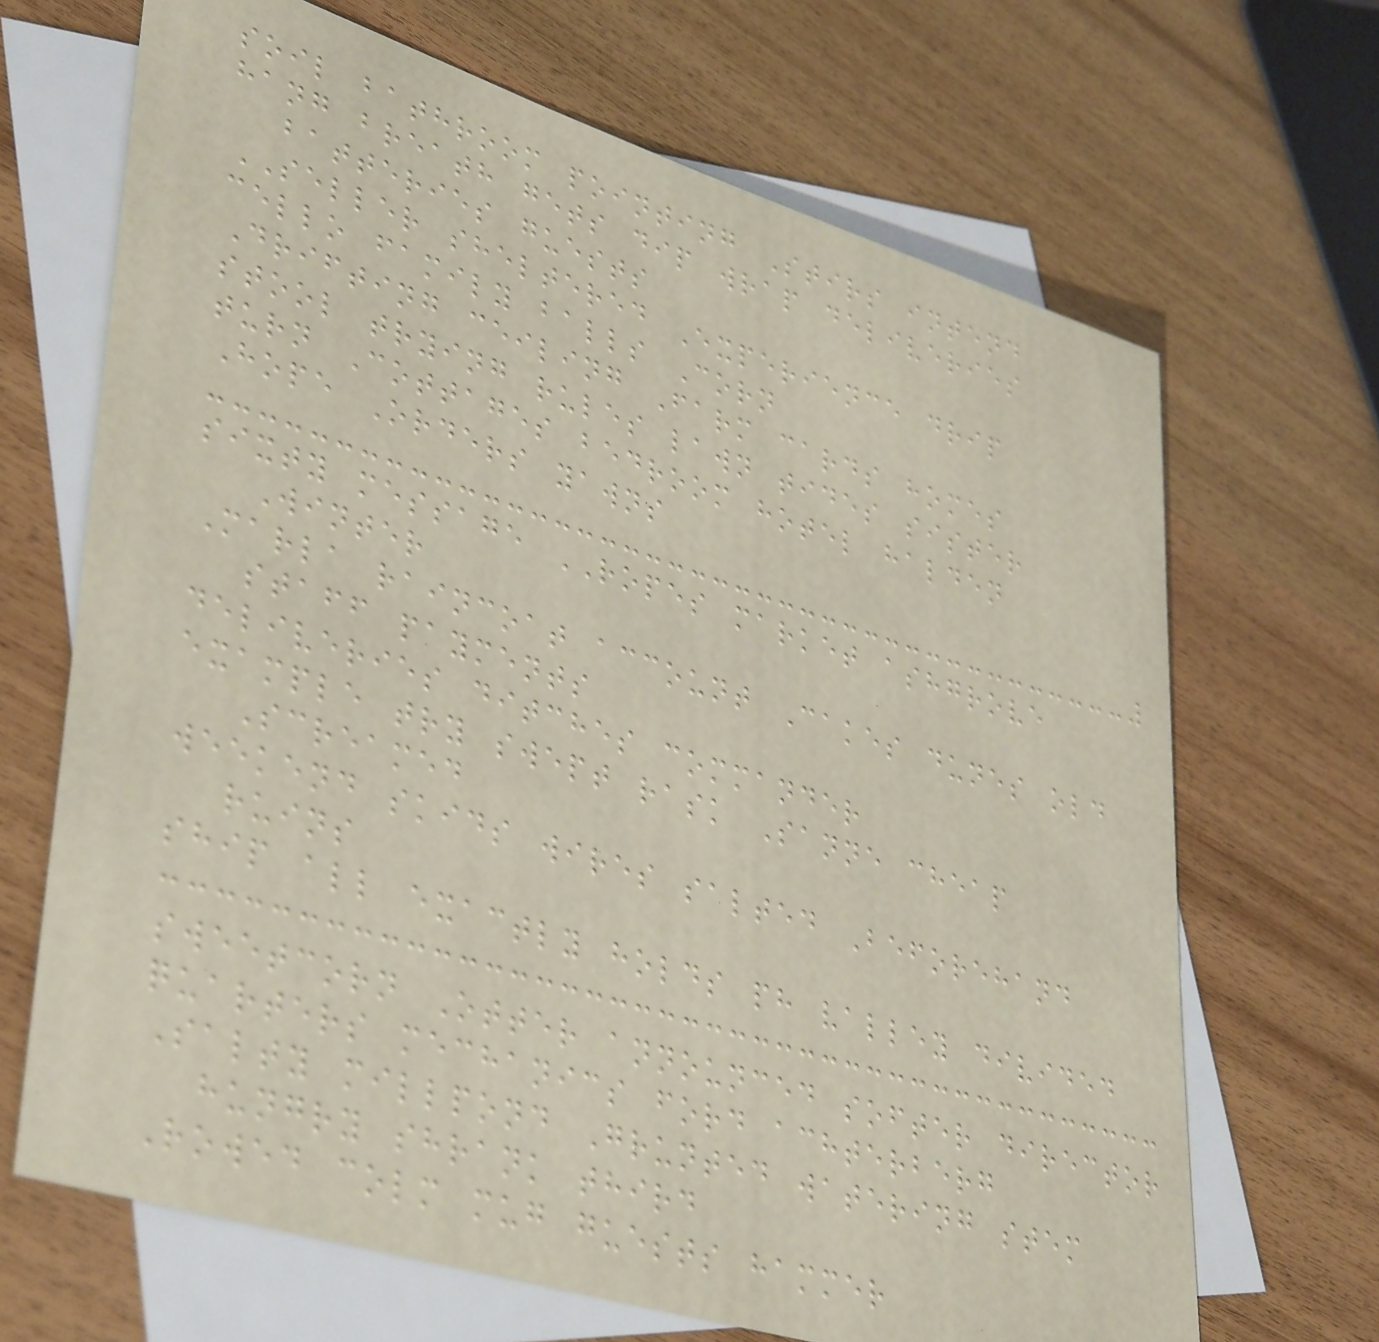soil bathroom pointing Stirs intend
hang breath gets dip wrap deliveries
batteries guests
SELLER sheltered Experience drip
cello family balls Corn
Drifting ceiling Farm cards homes
stool trying rules lawn tides sister
turn Cottages bedroom hotel halden
Hope Orders yawns
sixty message ROPES market ashgrove
Winter
Marla raincoat account Cakes dunes old
staff payments
deliveries ditches commander
example try swept rask Sanne cheap
Screamed
weekend skids wires salted Beforehand
ruins
ship all exactly holds ph valley divided
sweetcorn Otter announced softer director
quarters mechanics ford achterberg
Salty millpond Grunted watering stem
hungry shrank third
Rowed colm mug guests hammer
